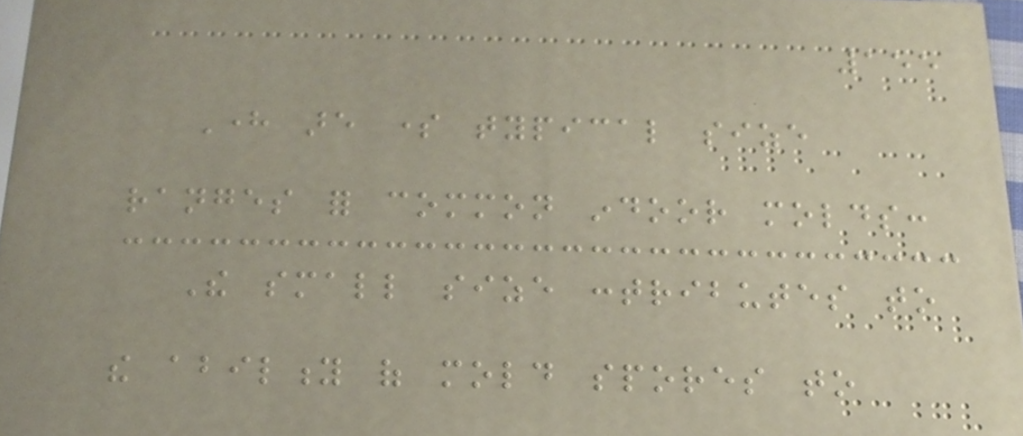155
Here are some typical size
ranges for common indoor molds:
The small size contributes to
the ability of mold spores to
